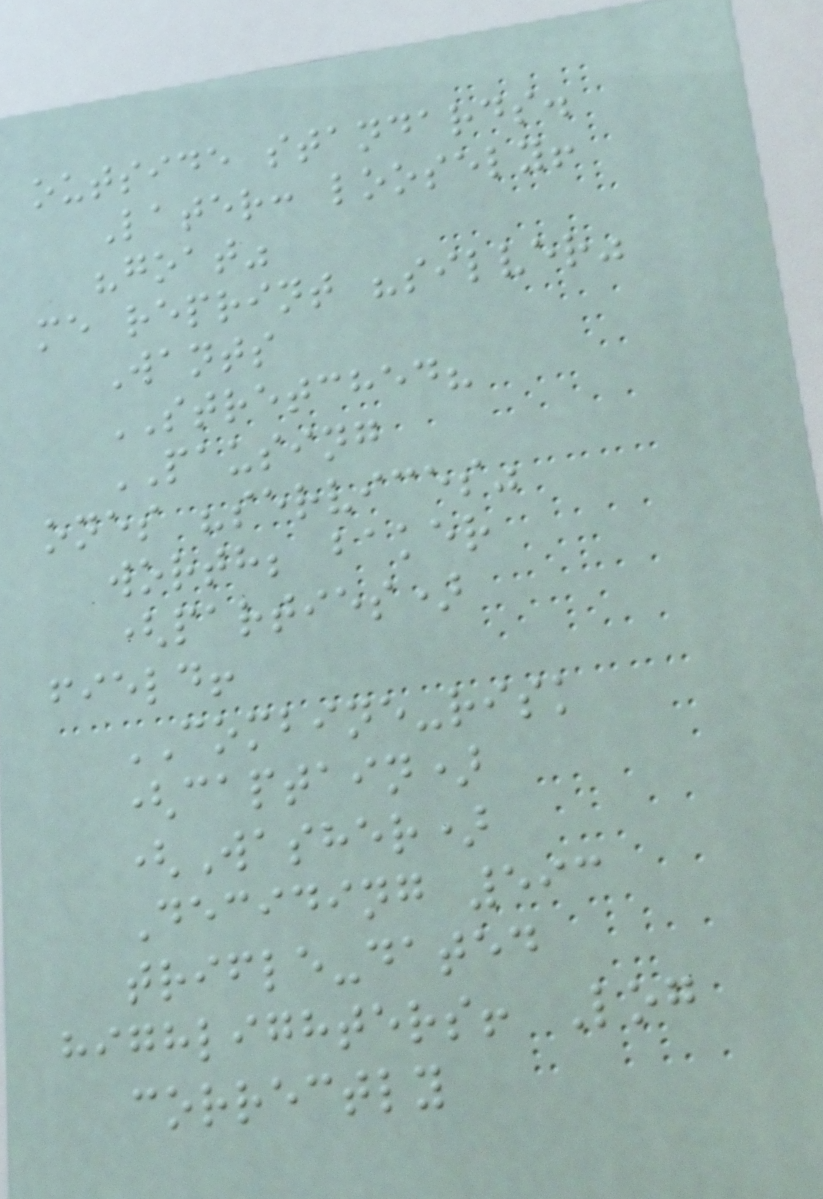outside standards.
Later: loosely!
"goat"
me reprint "silver"
Wants
STRETCHED?
PAUSING
ones "services"
worth; baker
(parties)
field!
COMBINE-risk
(captain)
(Washer)
Deciding 593
trifle-dated
highlighters! Log
correctly
